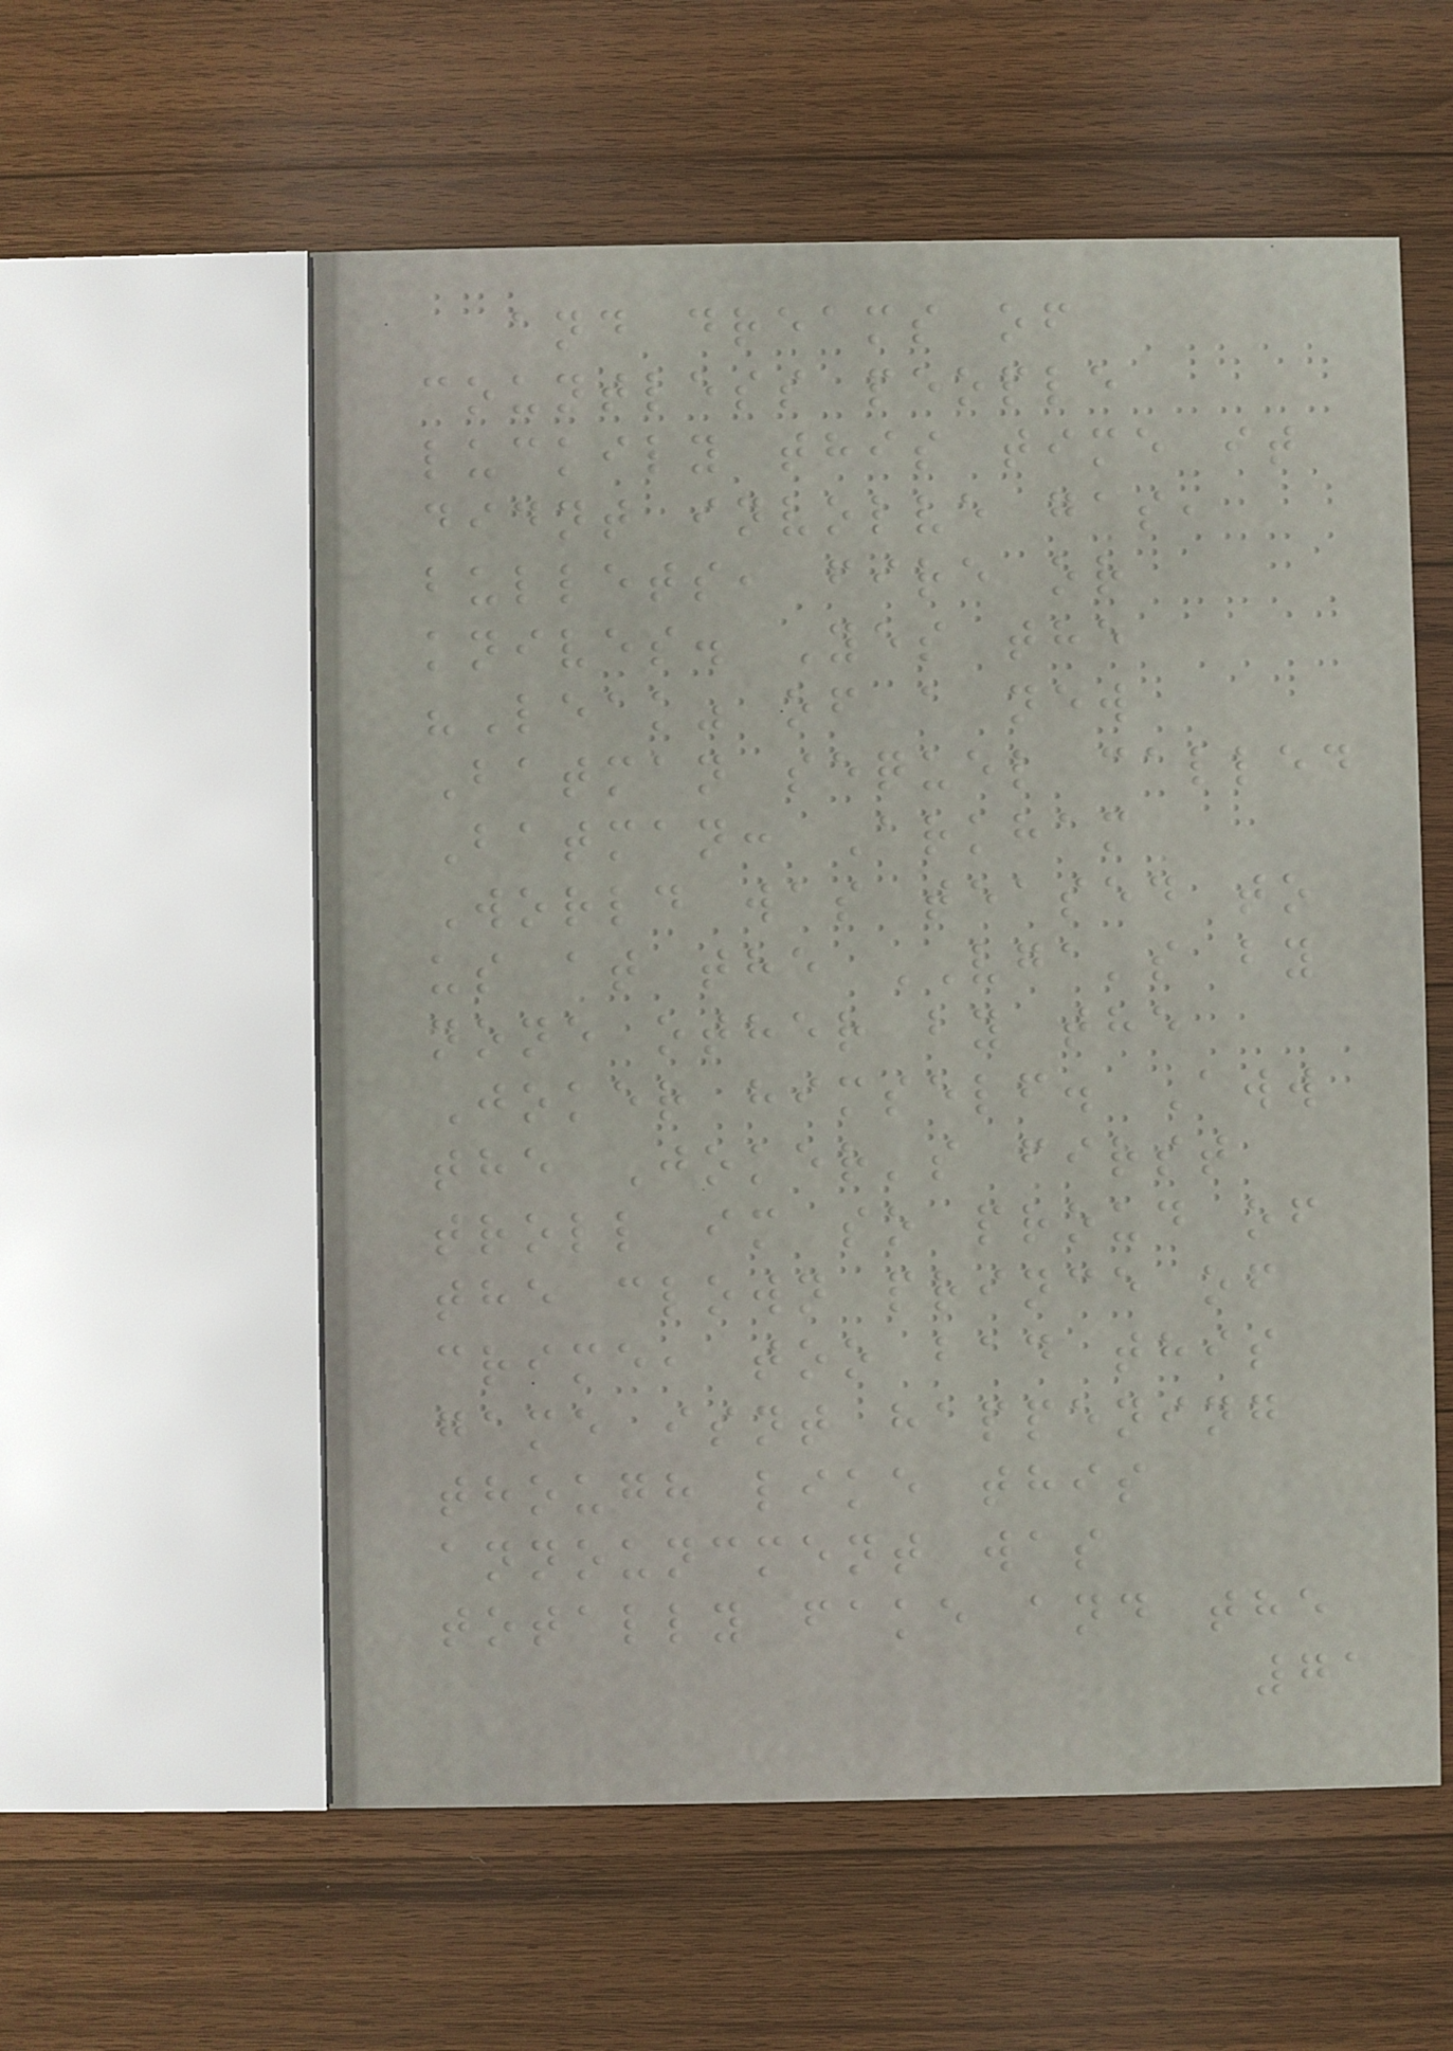and dreams of
countless people
luckily this time it
didnt involve gas,
bullets, fire or
knives. Yes the
"Leak" of a new
Batman sequel called
Batman: Arkham
World was teased to
us at the VGA's by
none other by the
Joker himself. Aww
the Joker's first
troll im so proud of
the clown prince of
crime, too bad this
game isnt happening
though like this
announcment was
totally fake and the
71
